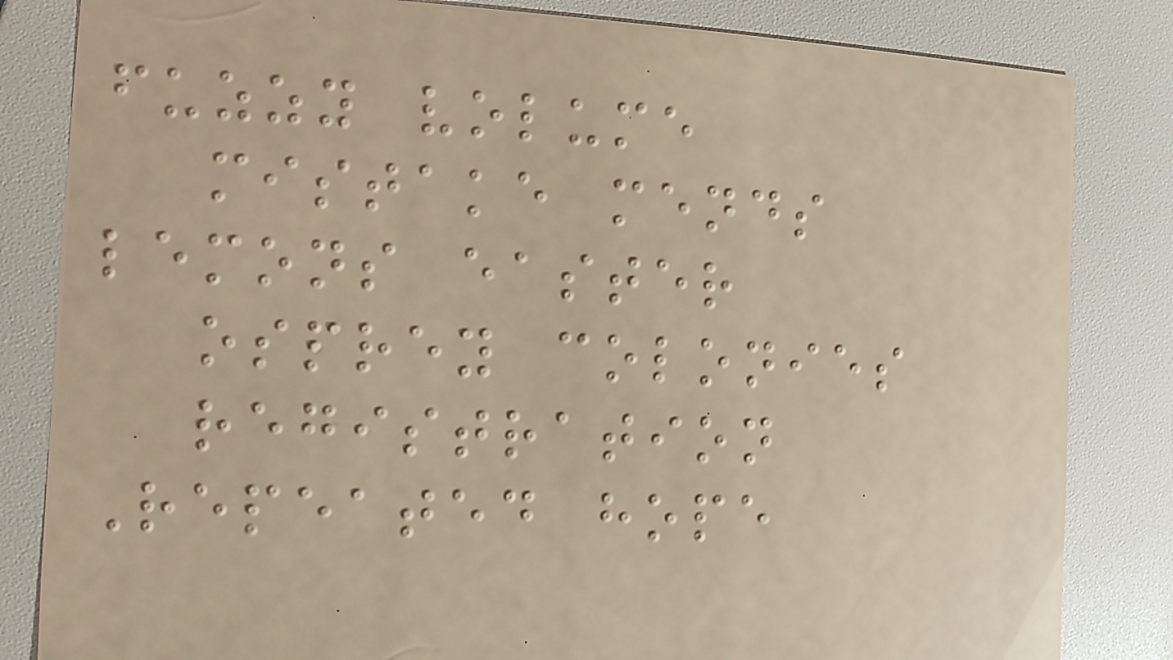fuzzy volume
mistake mends
lemons easter
osprey colonies
registration
Repeated hope
